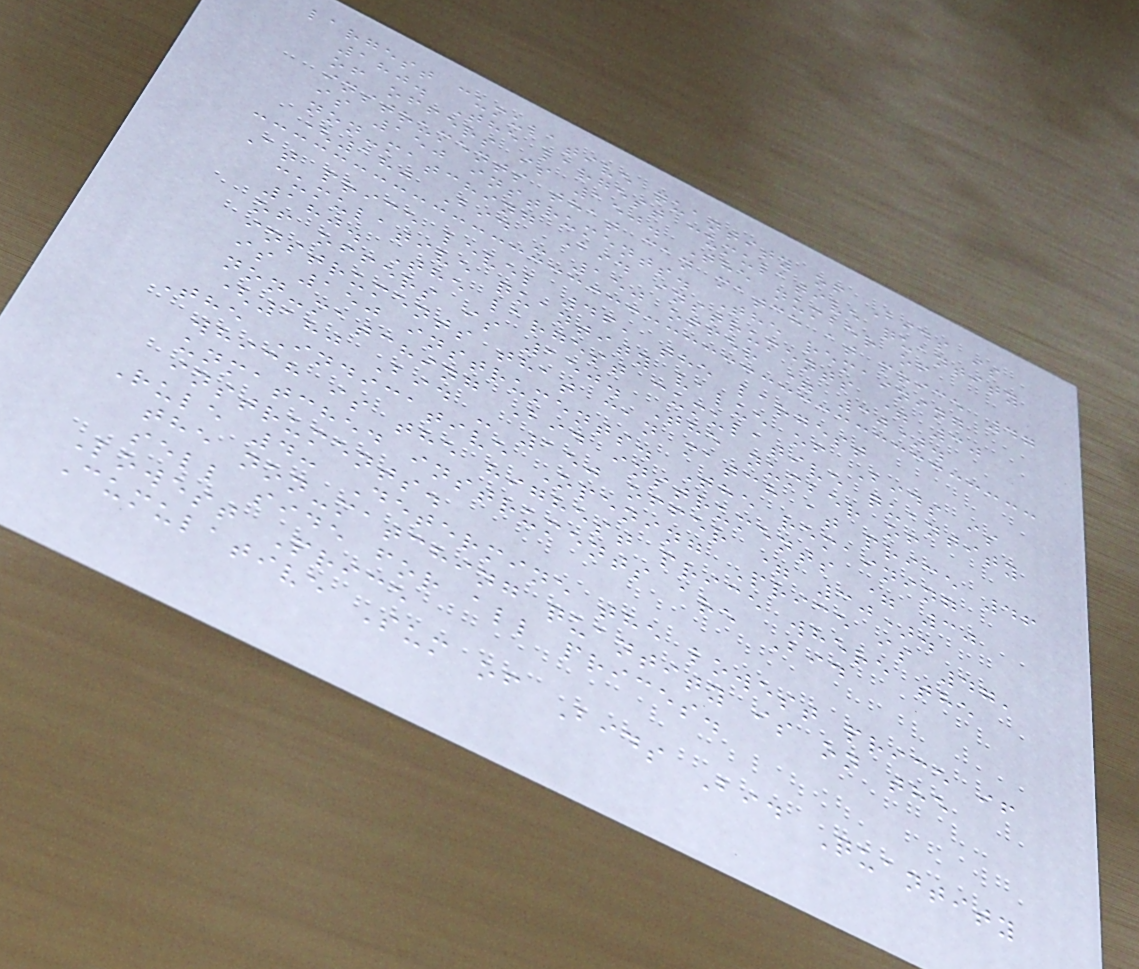largest cumulative quantity of Bids is
180. The largest cumulative quantity
of offers is 150. The number of
instruments that can match at price 47
is 150 instruments. The remaining
non-matching Bid instruments = 30
(180 Bid - 150 offer = 30).
At price level 46, the largest
cumulative quantity value of Bids is
180. The largest cumulative quantity
of offers is 150. The number of
instruments that can match at price 46
is 150 instruments. The remaining
non-matching Bid instruments = 30
(180 Bid - 150 offer = 30).
The Indicative Opening Price is 47,
which is the highest price where the
unmatched instruments are Bid
instruments.
Rule 4: Determine the lowest price if
the non-matching quantity is on the
sell side for all prices.
Lowest Price
Cumulative Sum of Bids Bid Quantity
